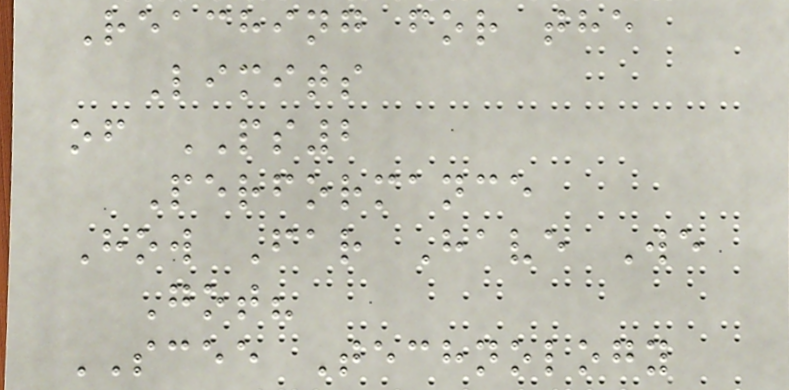Reaching for the
Limits
of PS2
Performance
How Far Have We
Got?
SCEE Technology
